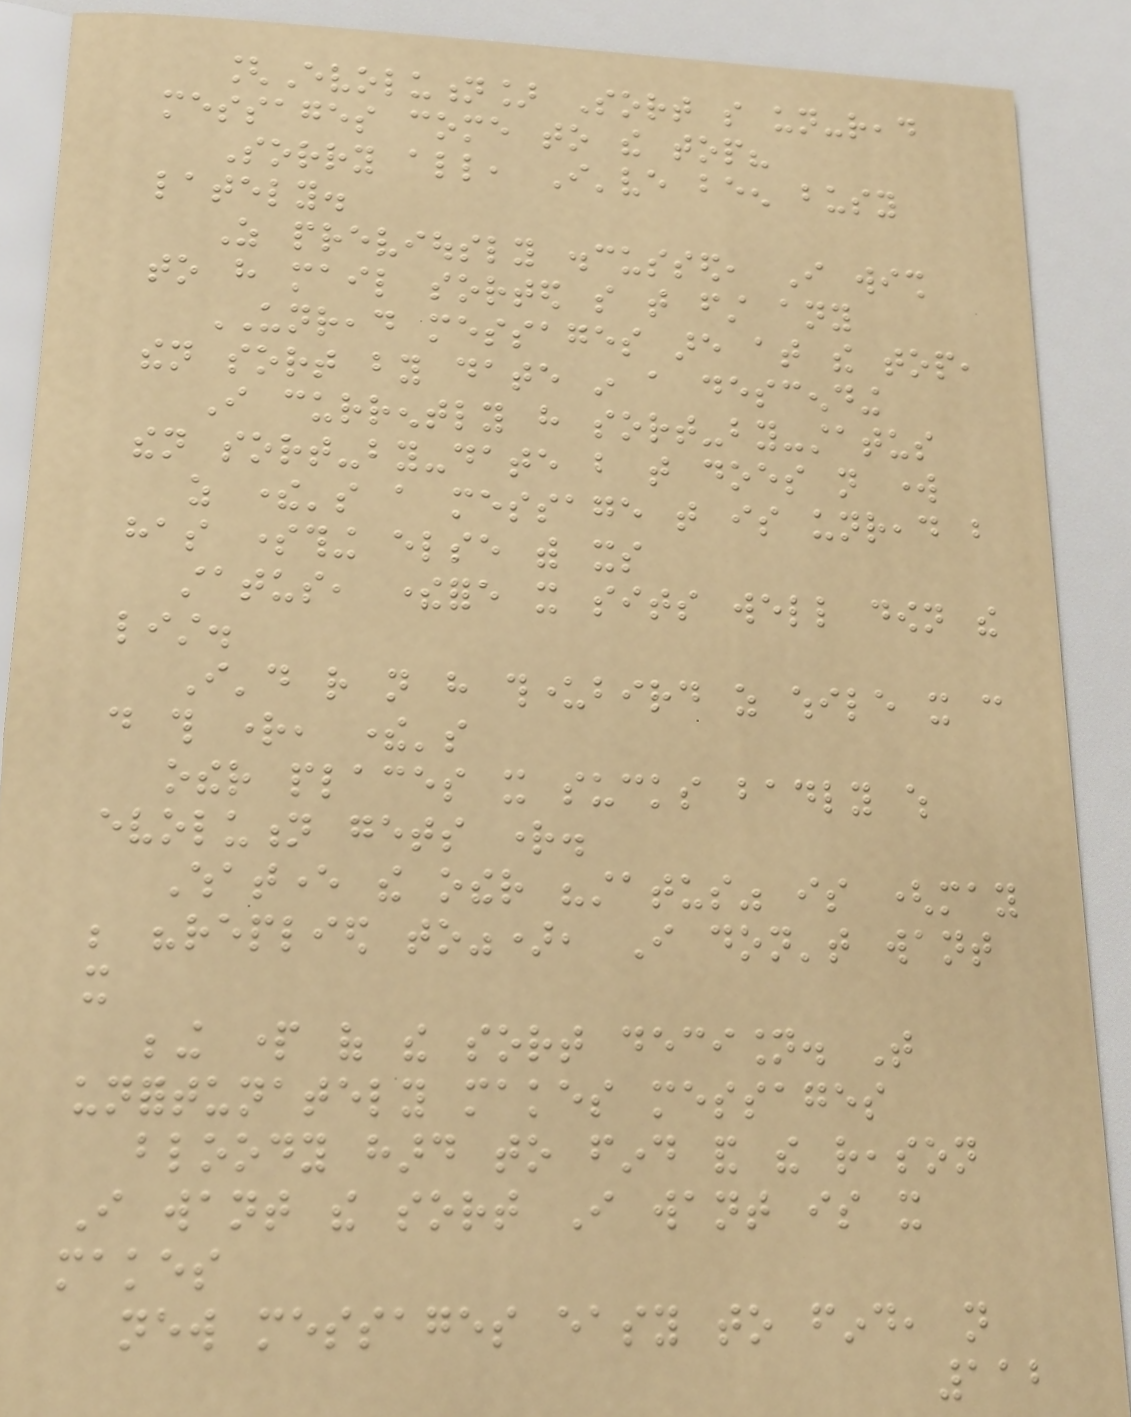[Evolution] Sort so un-read
messages come to the top?
Sorry all, I've been busy
lately.
As previously discussed, I wish
to have mail sorted so that first any
UNREAD messages are at the top,
then sort by date in a descending
I currently have sort-by-status
then sort-by-date but that does not work
as there's a message that is unread but
has something else with its
status, therefore it sits well down the
list.
I'd rather not have thunderbird as while it can
do this right, there's
other places it sucks badly which
evolution gets right.
Whatever the other "status" is (may
be "replied to"), I don't want
it
being part of the sort decision. That
unfortunately makes messages
bloody hard to find and the reason
I want the sort I want is it
makes
new messages easy to find, not
112
